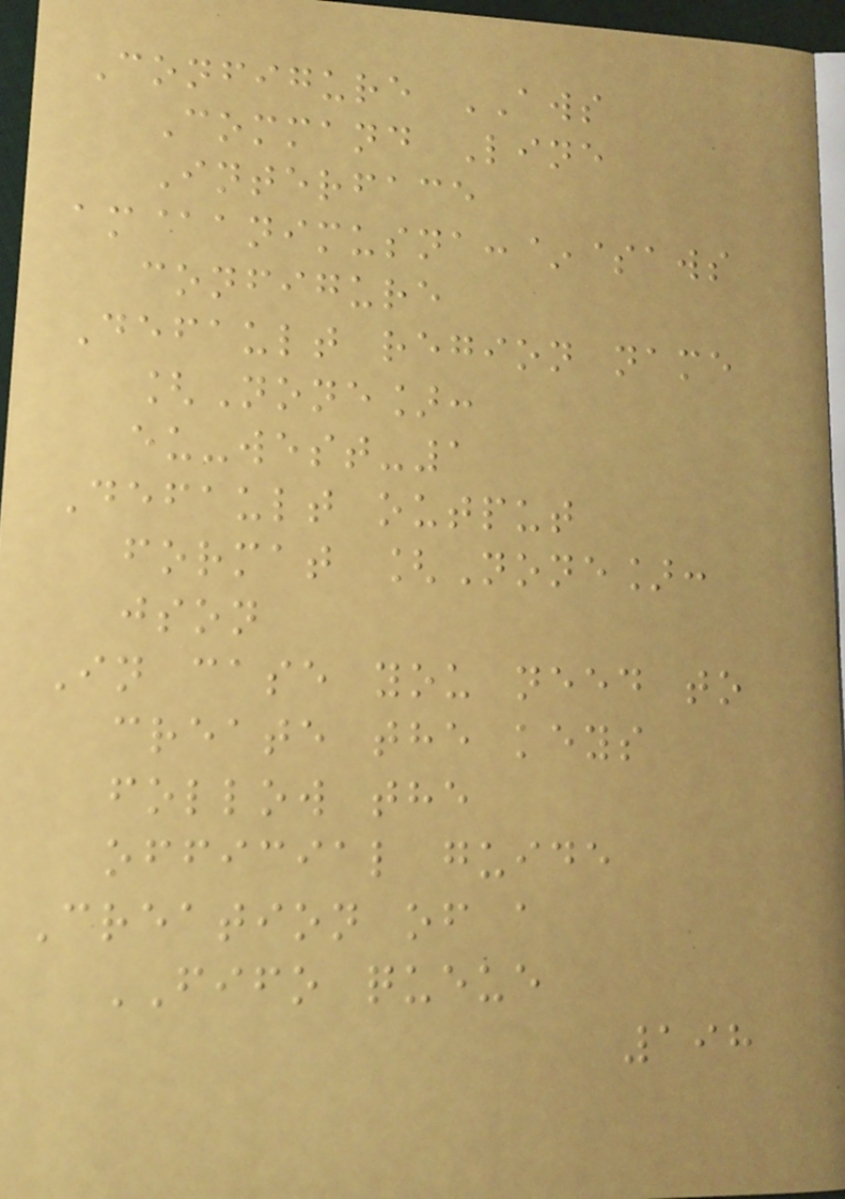Configure AWS
Command Line
Interface
am@animusna:~$aws
configure
Default region name
[None]:
eu-west-1
Default output
format [None]:
json
In case you need to
create the keys
follow the
official guide
Creation of a
FIFO queue
198
